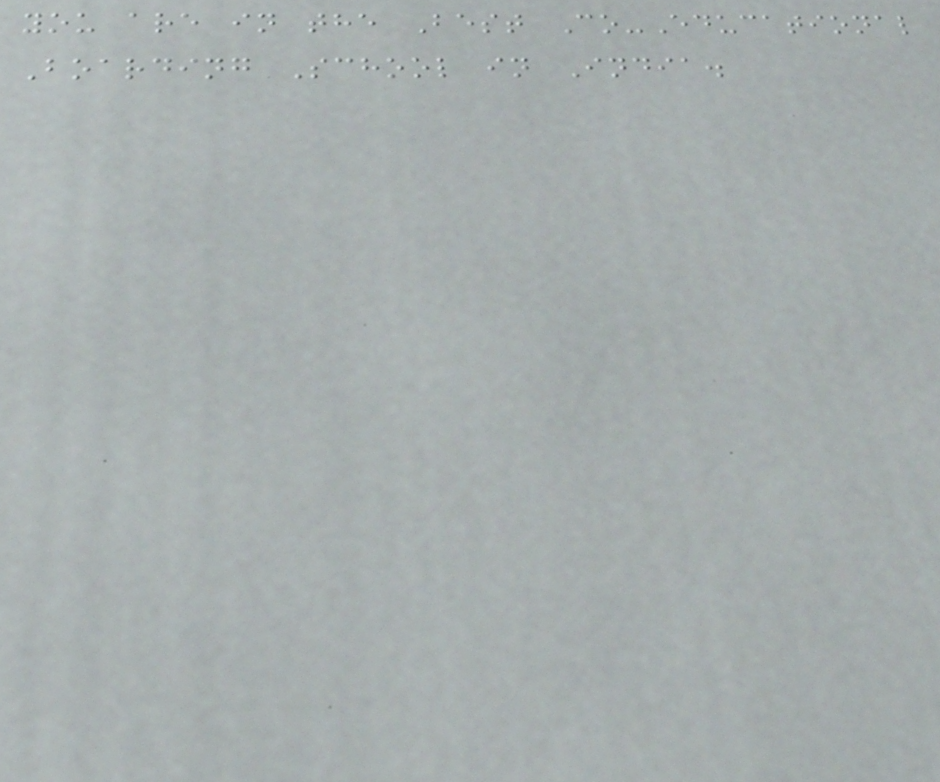you are in the Best Co-Educational
Boarding School in India.
